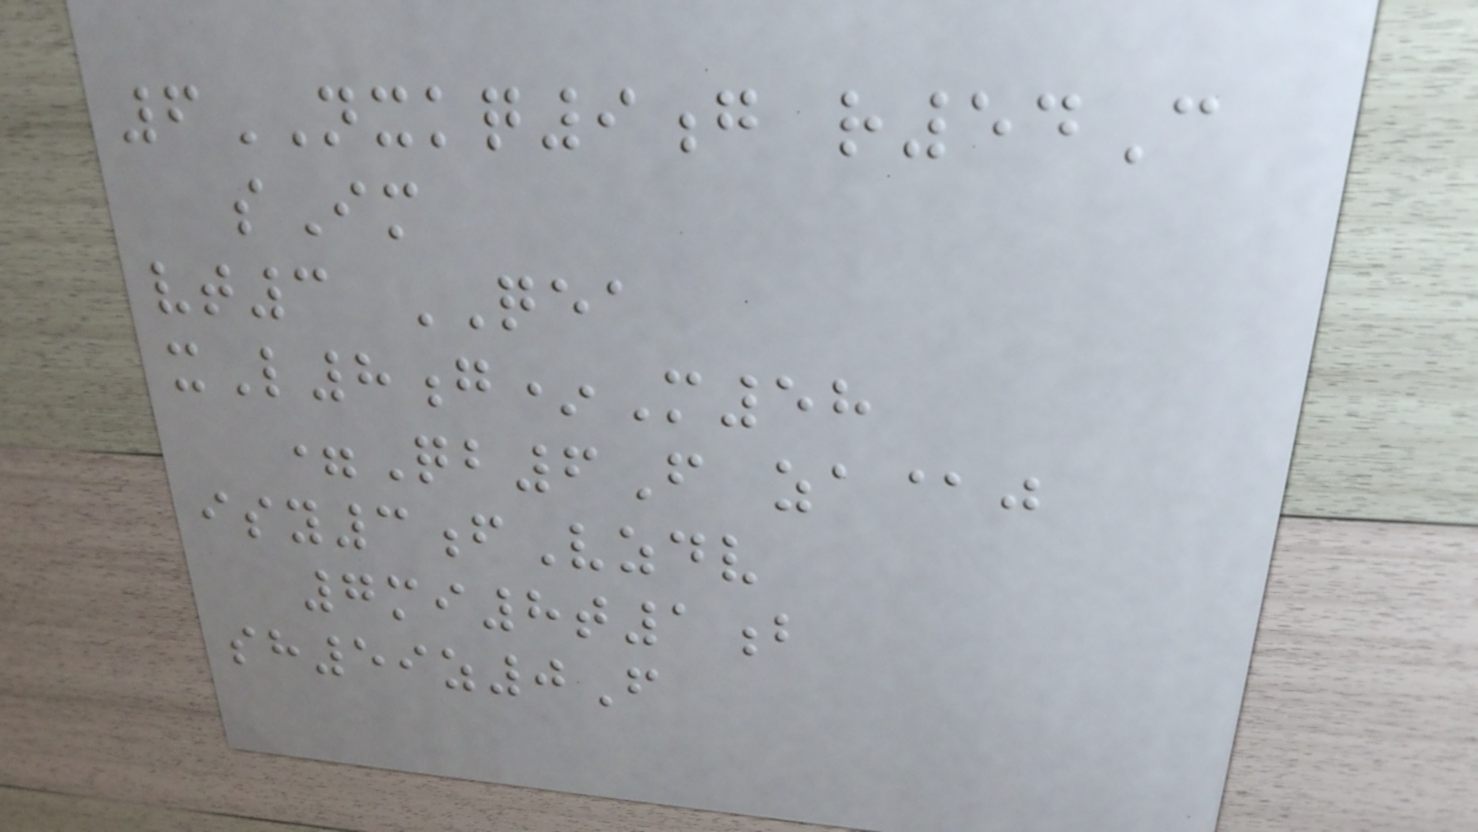6NXKQ9g r54C
sIm
vt3 QEA
xL8g*M58
=Qb6F za@j
isy3fVzdv
7mi8t1b
sh59z0F
